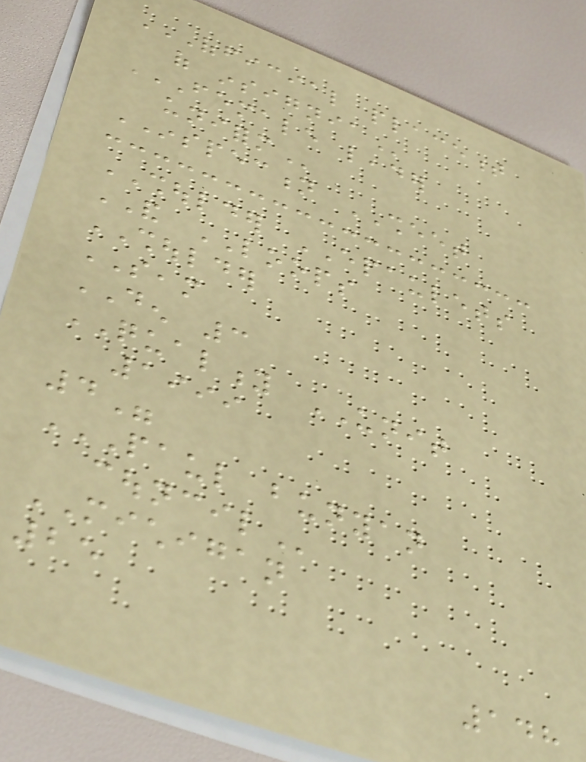OFFICIAL PLACEMENT
OF INSIGNIA
FEMALE LEADER
UNIFORM
INSPECTION SHEET
SHOULDER EPAULETS
AND LOOPS
SHOULDER
SEAM
DEN 3
QUALITY UNIT
1999
4"
PAUL BUNYAN
COUNCIL
MICHIGAN
25
148
